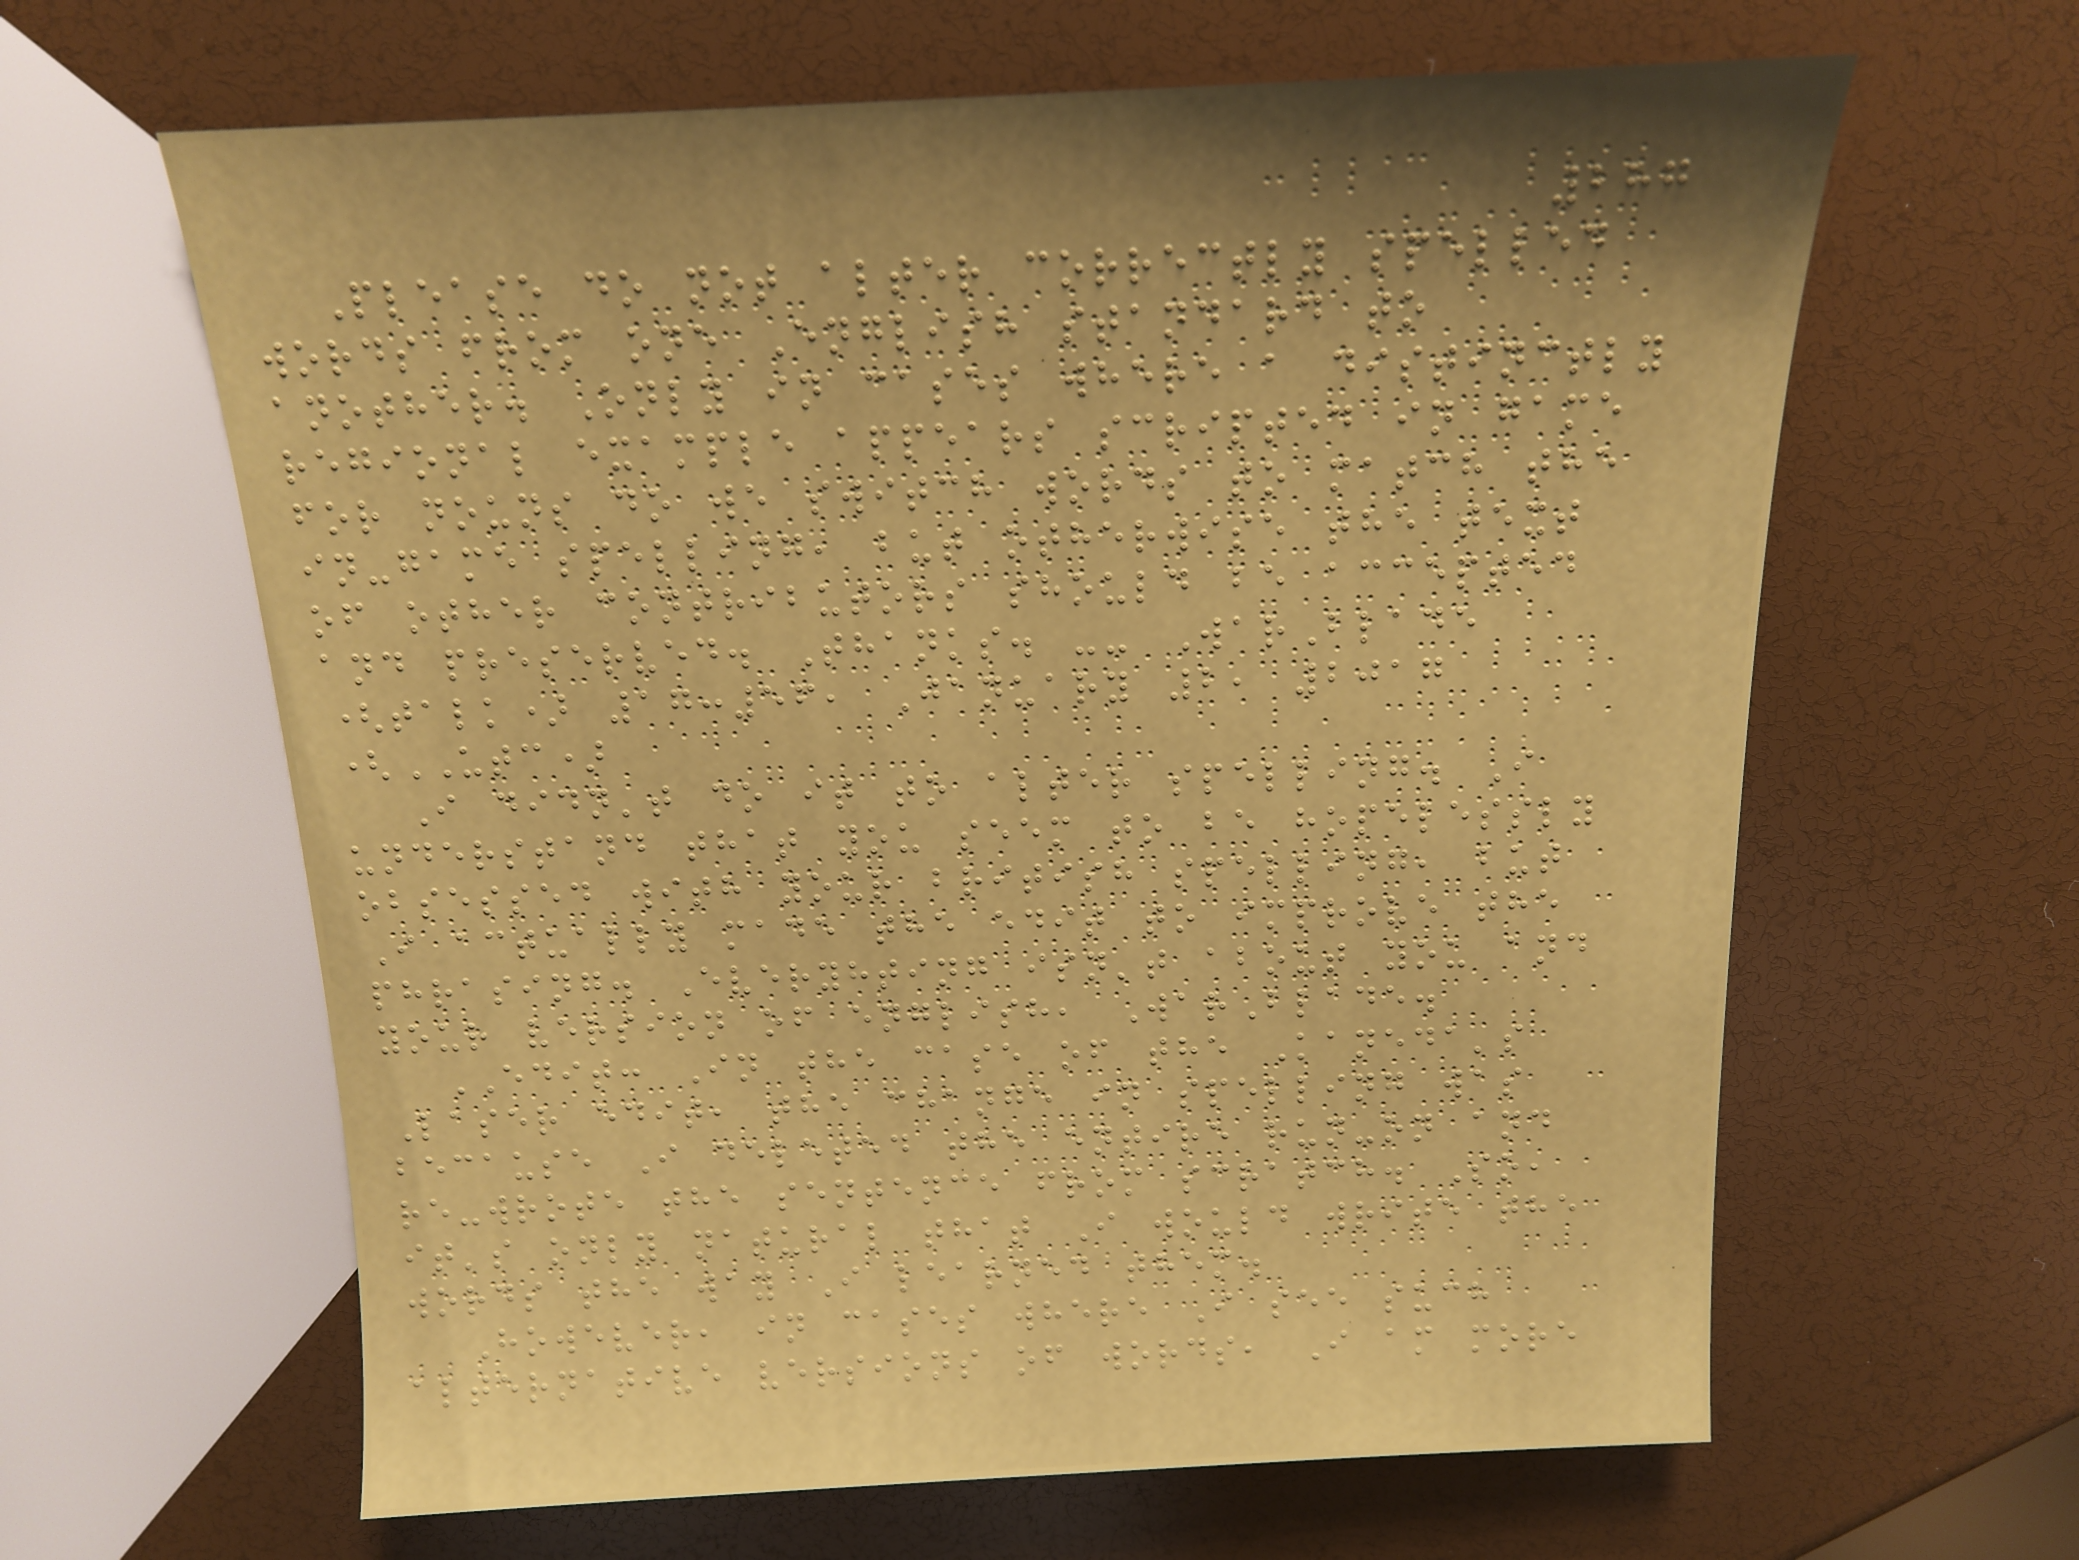287
Please do not alter correctly spelled
words from one English standard to
another. Only in cases where a distinctly
regional example appears scripted in game
for nouns do we switch words to match the
in-game spelling, but otherwise the text
of other contributors should be accepted
and preserved. Thanks. -- WarBlade
(talk) 17:56, January 2, 2017
(UTC)
I didn't do it to alter spelling. I
understand that you seem to be hopelessly
obsessed with your british spelling, but
I actually made the edit to improve the
phrasing. Everyhting isn't about you and
your version of english, WarBlade.
EDIT: In the case of the Kaneda's
Laser edit, the change in spelling was
because I deleted the entire run-on and
re-wrote the sentence from scratch. So,
it's only natural that I would write the
words the way I learned them.
However, in cases where I see such
alternative versions of words, I am more
